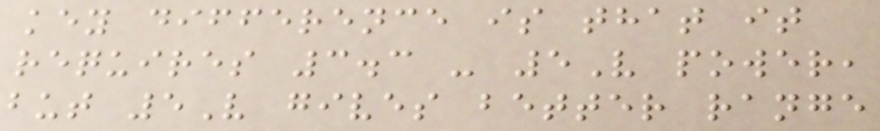key difference is that it
requires 3.3 - 5V power,
but 5V gives better range
